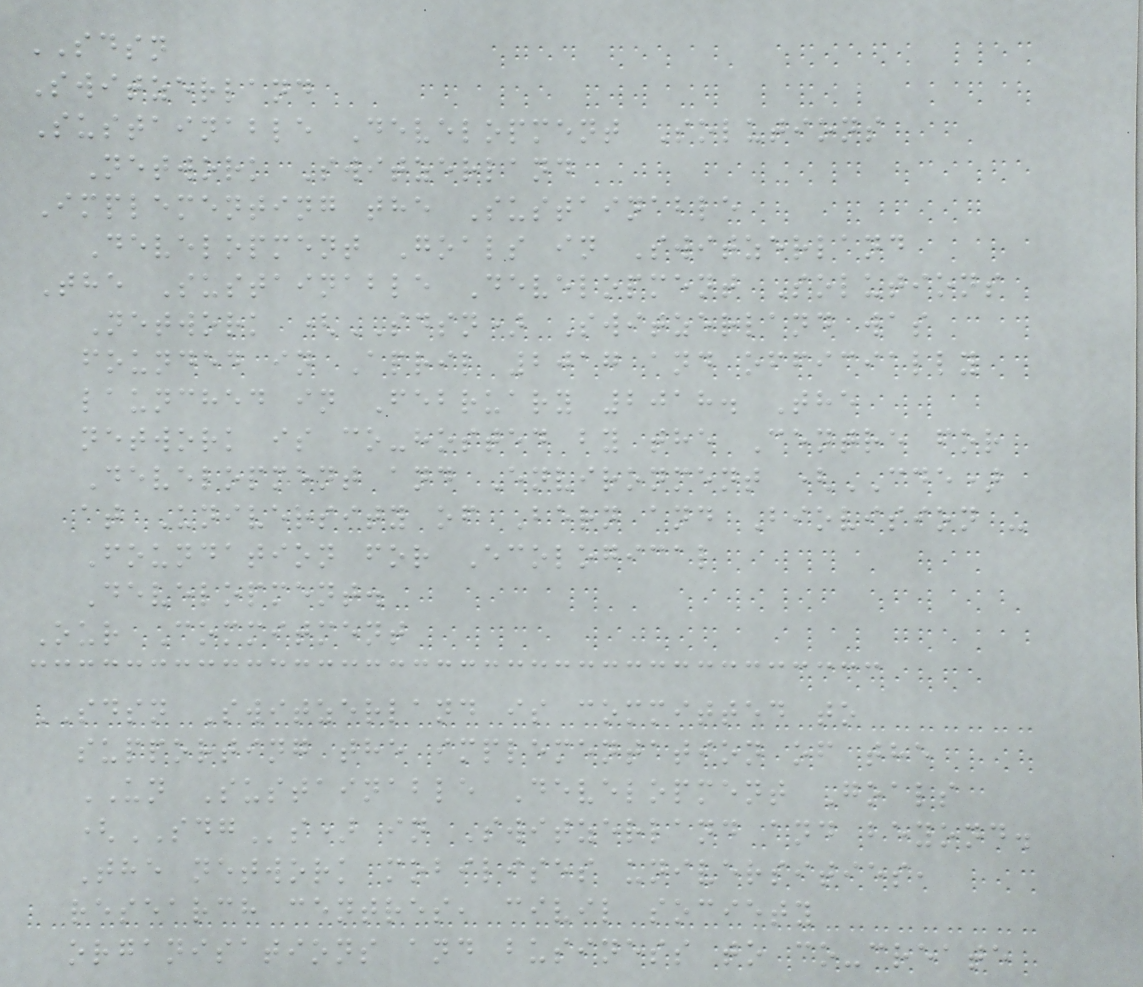SDSN
Switzerland
Sustainable Development Solutions
Network Switzerland
Implementing the Sustainable
Development Goals in Switzerland
The Sustainable Development Solutions
Network (SDSN) Switzerland was
founded in April 2017 and officially
launched in February 2018. The
network is co-hosted by the Centre for
Development and Environment (CDE)
at University of Bern and Biovision -
Foundation for Ecological
Development.
Our Commitment
SDSN Switzerland is committed to
supporting the implementation of the
UN Sustainable Development Goals
(SDGs) in Switzerland and beyond.
The network mobilises universities,
research centres, civil society
organisations and business to co-create
